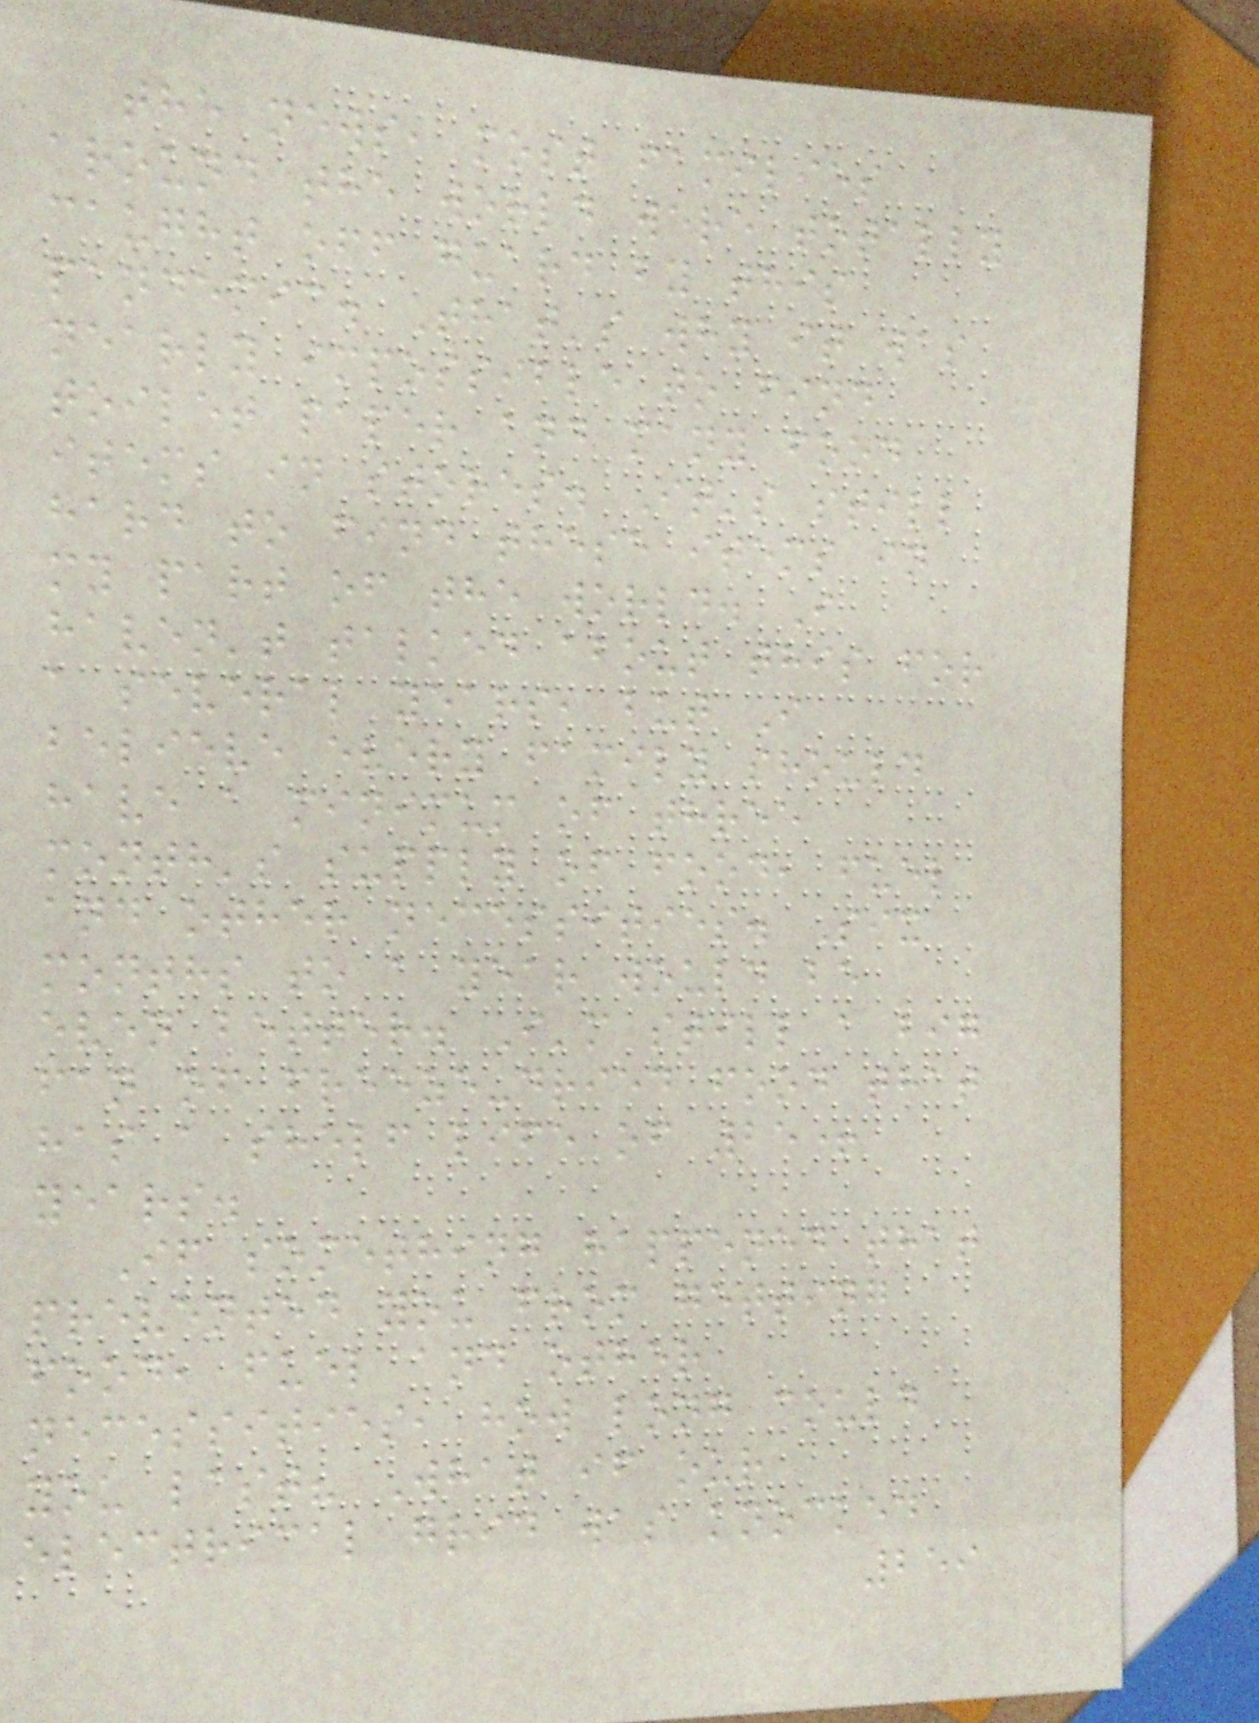the news, most families
around the world were totally
caught off guard by this
pandemic. That's why it was
nearly impossible to find
toilet paper and many food
items in stores. It's still
hard to find these items in
my part of the world. I
haven't talked about this for
a several years, but I
believe every family should
have a minimum of three
month's supply of food, fuel
and other necessities. Six
months to a year would be
even better. I'm still a big
fan of freeze-dried food that
has a shelf life of 25+
years.
If something happened that
prevented you from getting
food, fuel and other
necessities, how long could
you last? What if our
electrical grid was knocked
259
